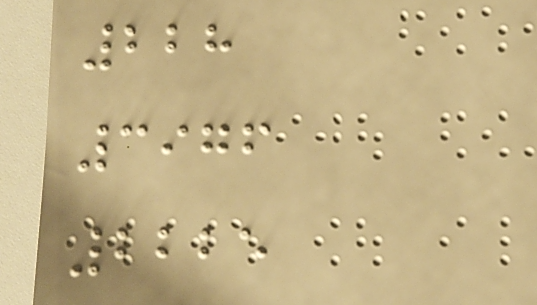228
3976
2225
